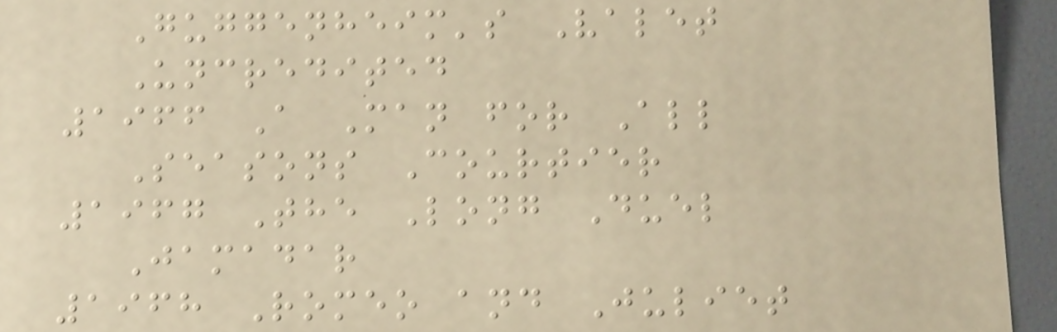Guggenheim's Valet
Uncredited
1966 A Man for All
Seasons Courtier
1967 The Long Duel
Jamadar
1968 Romeo and Juliet
